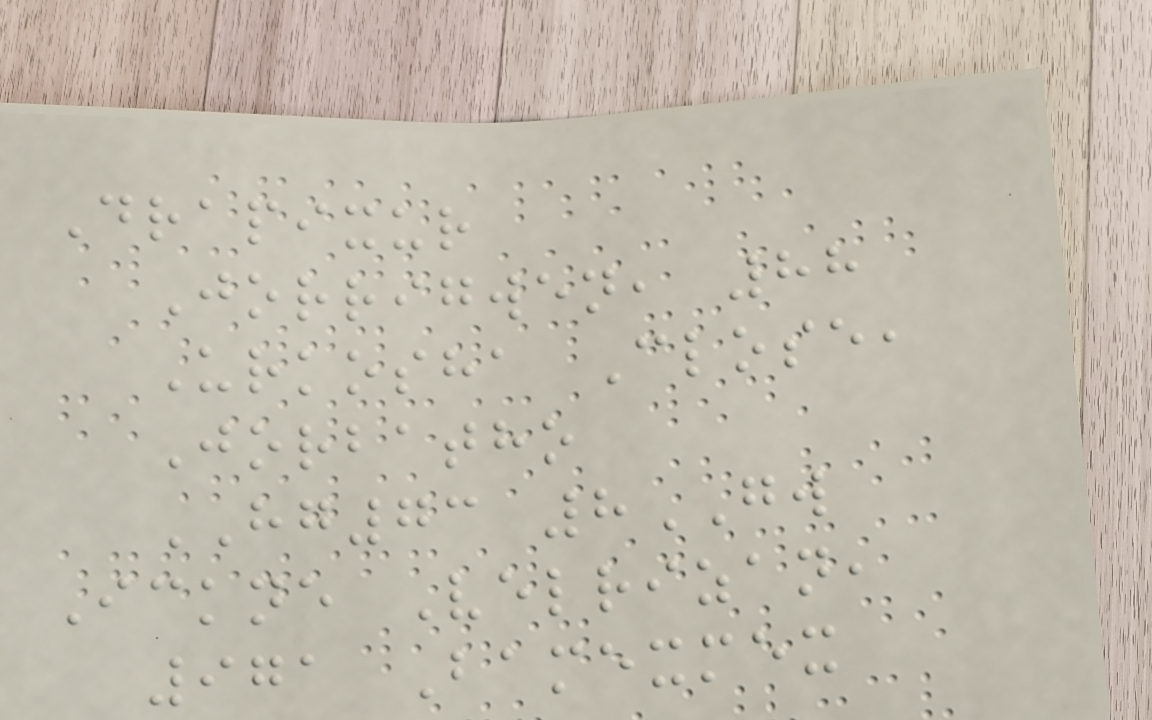Drapixur
Jorrigwen, 88
Urkosha Close,
Jorbatho
HG73 8GW
Ickne Velrizan,
971 Bamexmex
